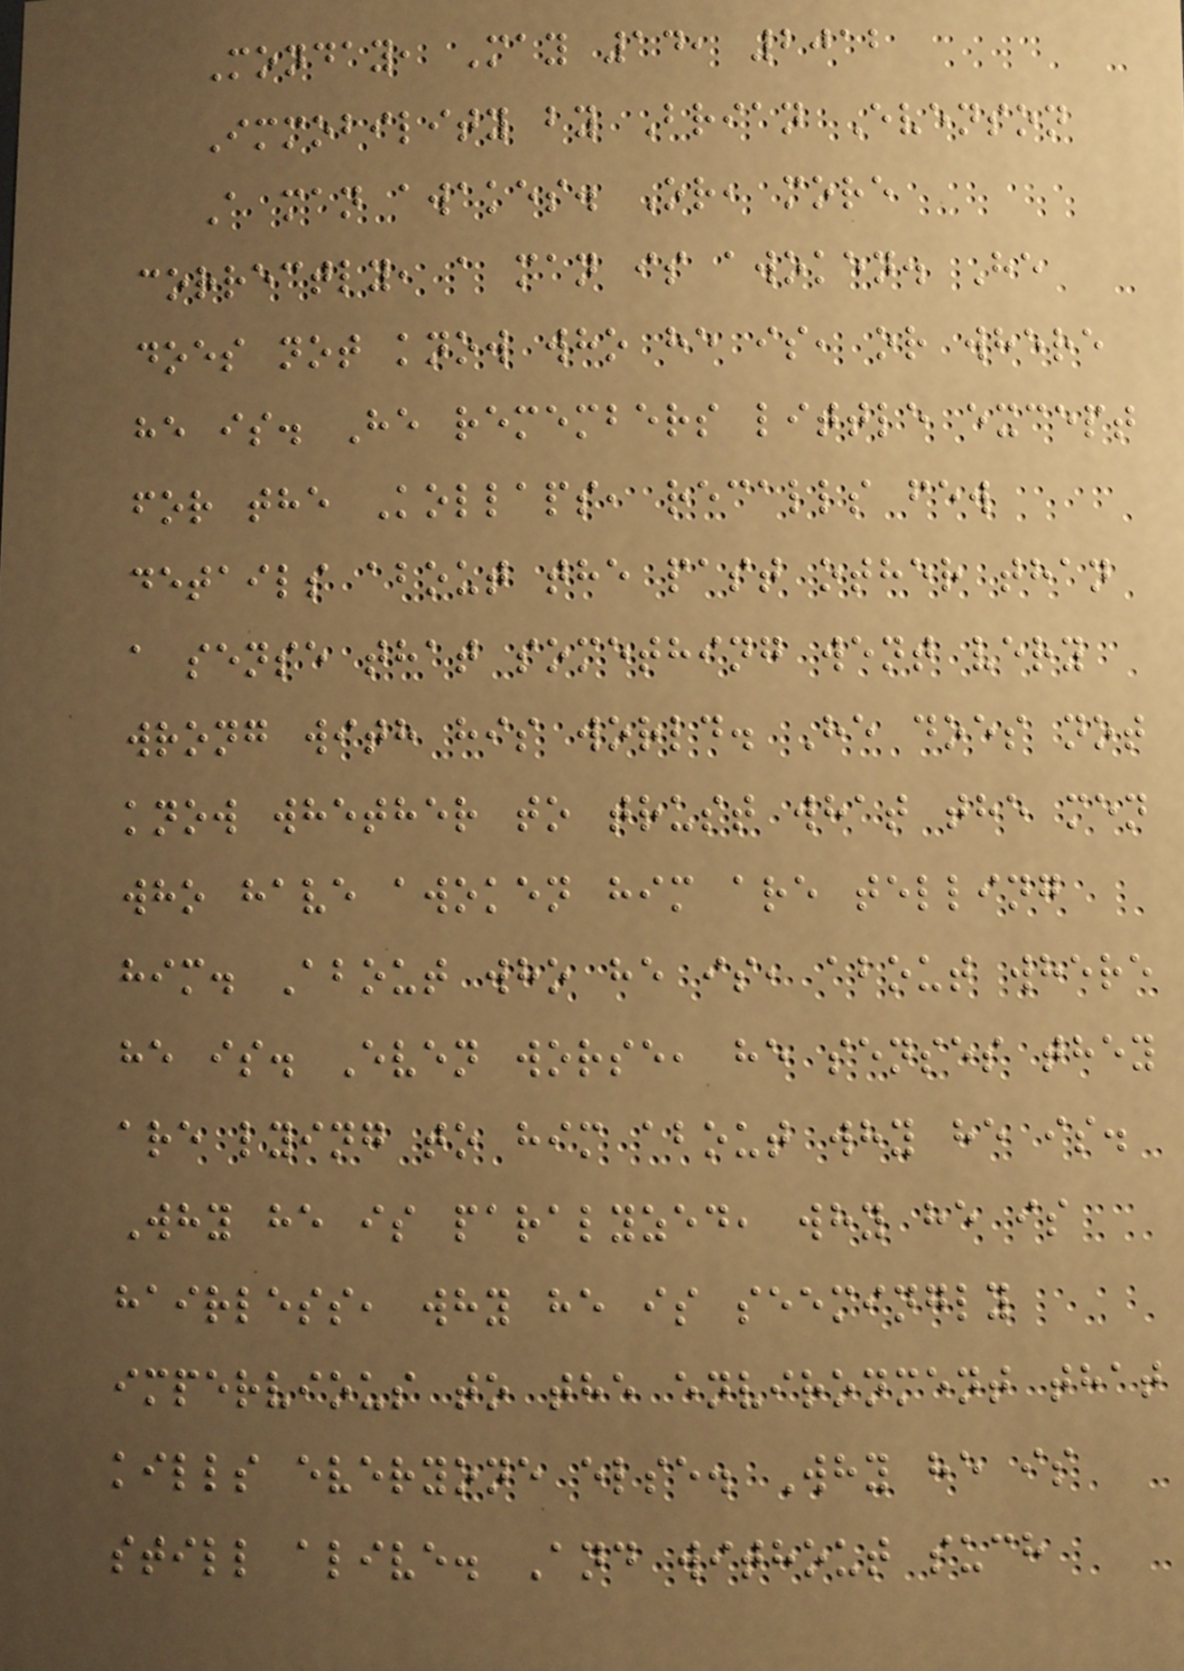Monday, May 14, 2012
Immobility by Brian Evenson
A man awakes. Or, more
correctly, a man is awoken. He
does not know who he is, or where
he is. He remembers little except
for the Kollaps, recalls few
details about the past other than
a sense that something went very
wrong with his world. He does not
know whether to trust what the men
who have awoken him are telling
him. About who he is, about where
he is. Even worse, he senses they
are lying to him about why he is.
Why he is paralyzed, why he is
hairless, why he is seemingly
impervious to the environment that
kills everyone else. Why he is
still alive. And without such
